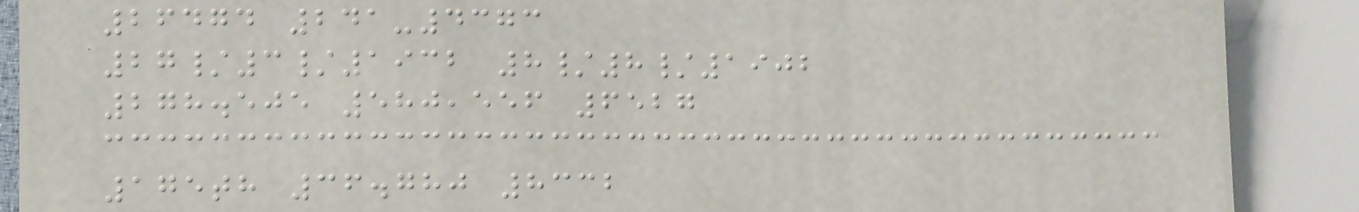26474 241-4373
27/3/1932 8/8/1902
278.505 580,556 6527
175th 36.780 8332
